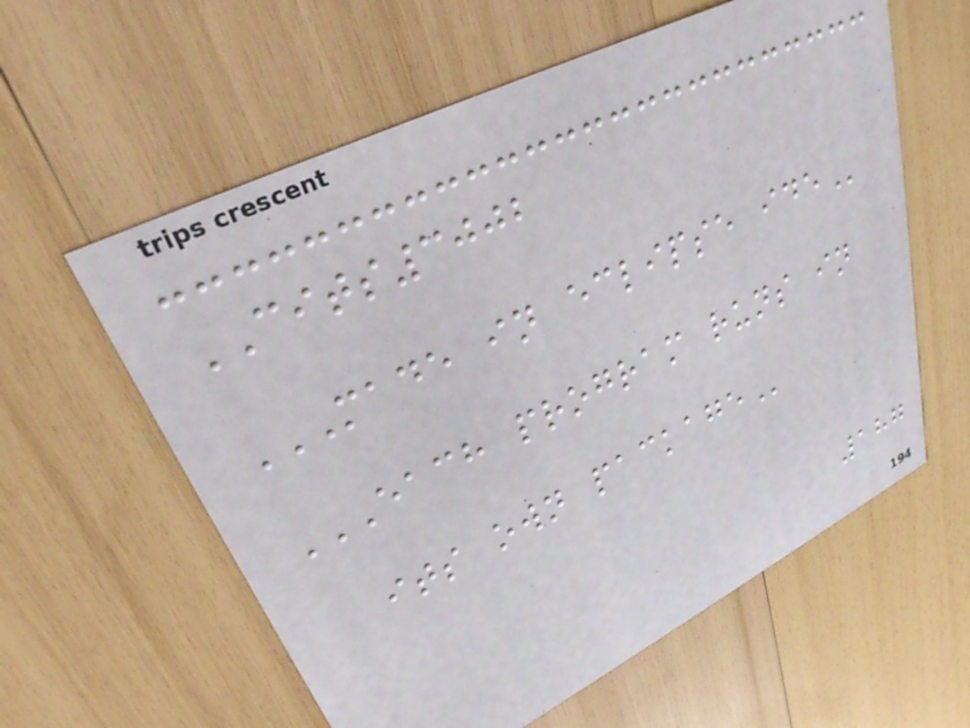CITS3002
MADE IN ECLIPSE IDE
EACH PROGRAM RUNS IN
ITS OWN PACKAGE
187
